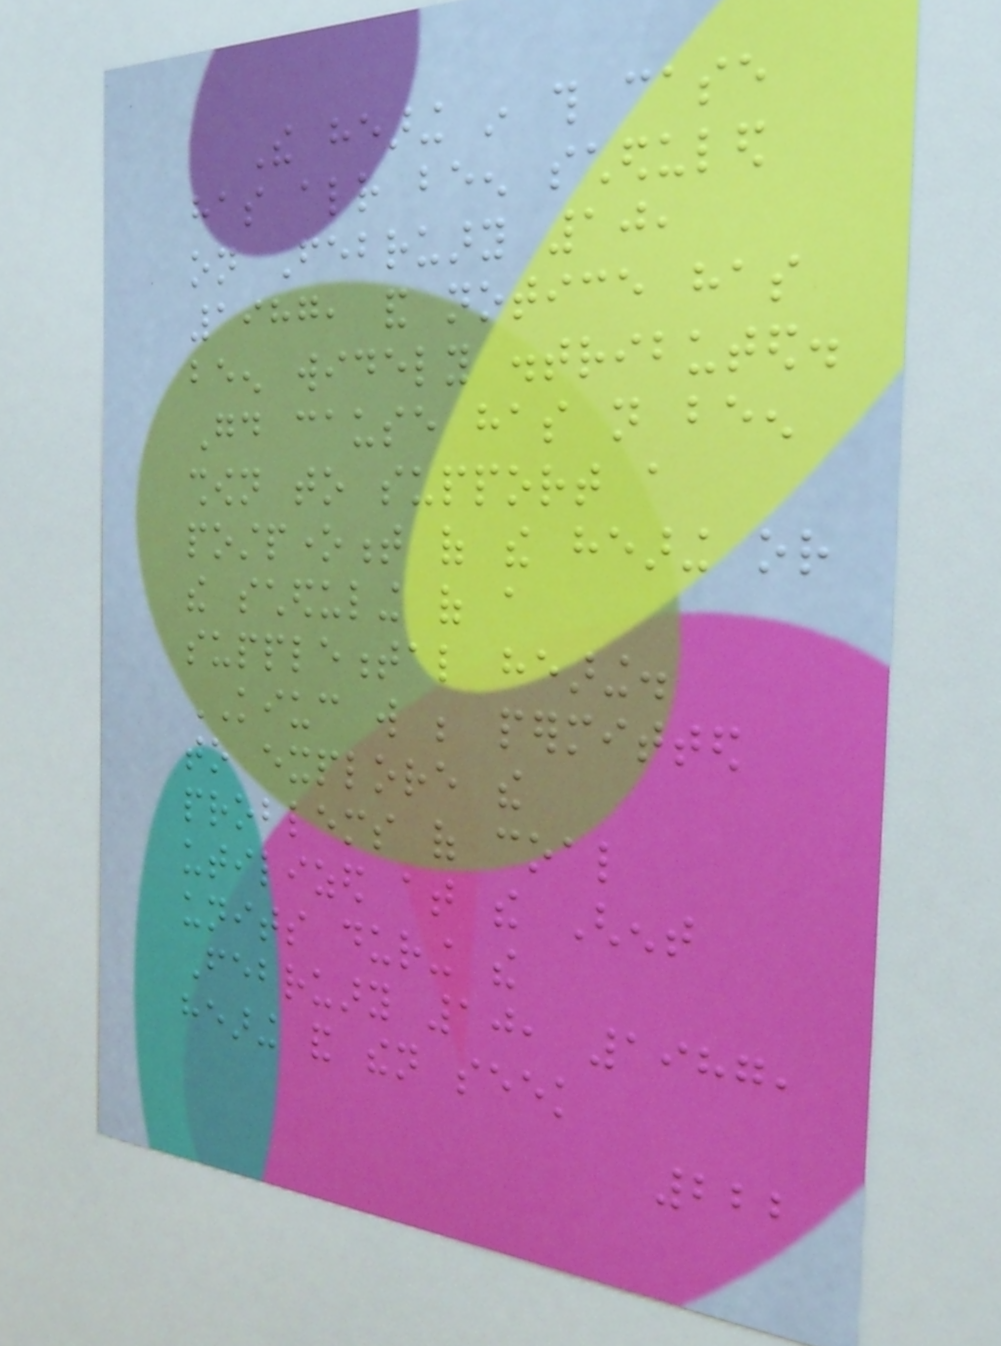The hearing in this case
has already been scheduled
on February 10,
1987, and notice has
been widely distributed.
Good cause has not been
shown to support a
postponement of the hearing or
the scheduling of a
supplemental hearing.
KIUC will be permitted
to explore the
problems of coal
utilized at the Ghent
units during the
February 10, 1987,
hearing and then seek
222
